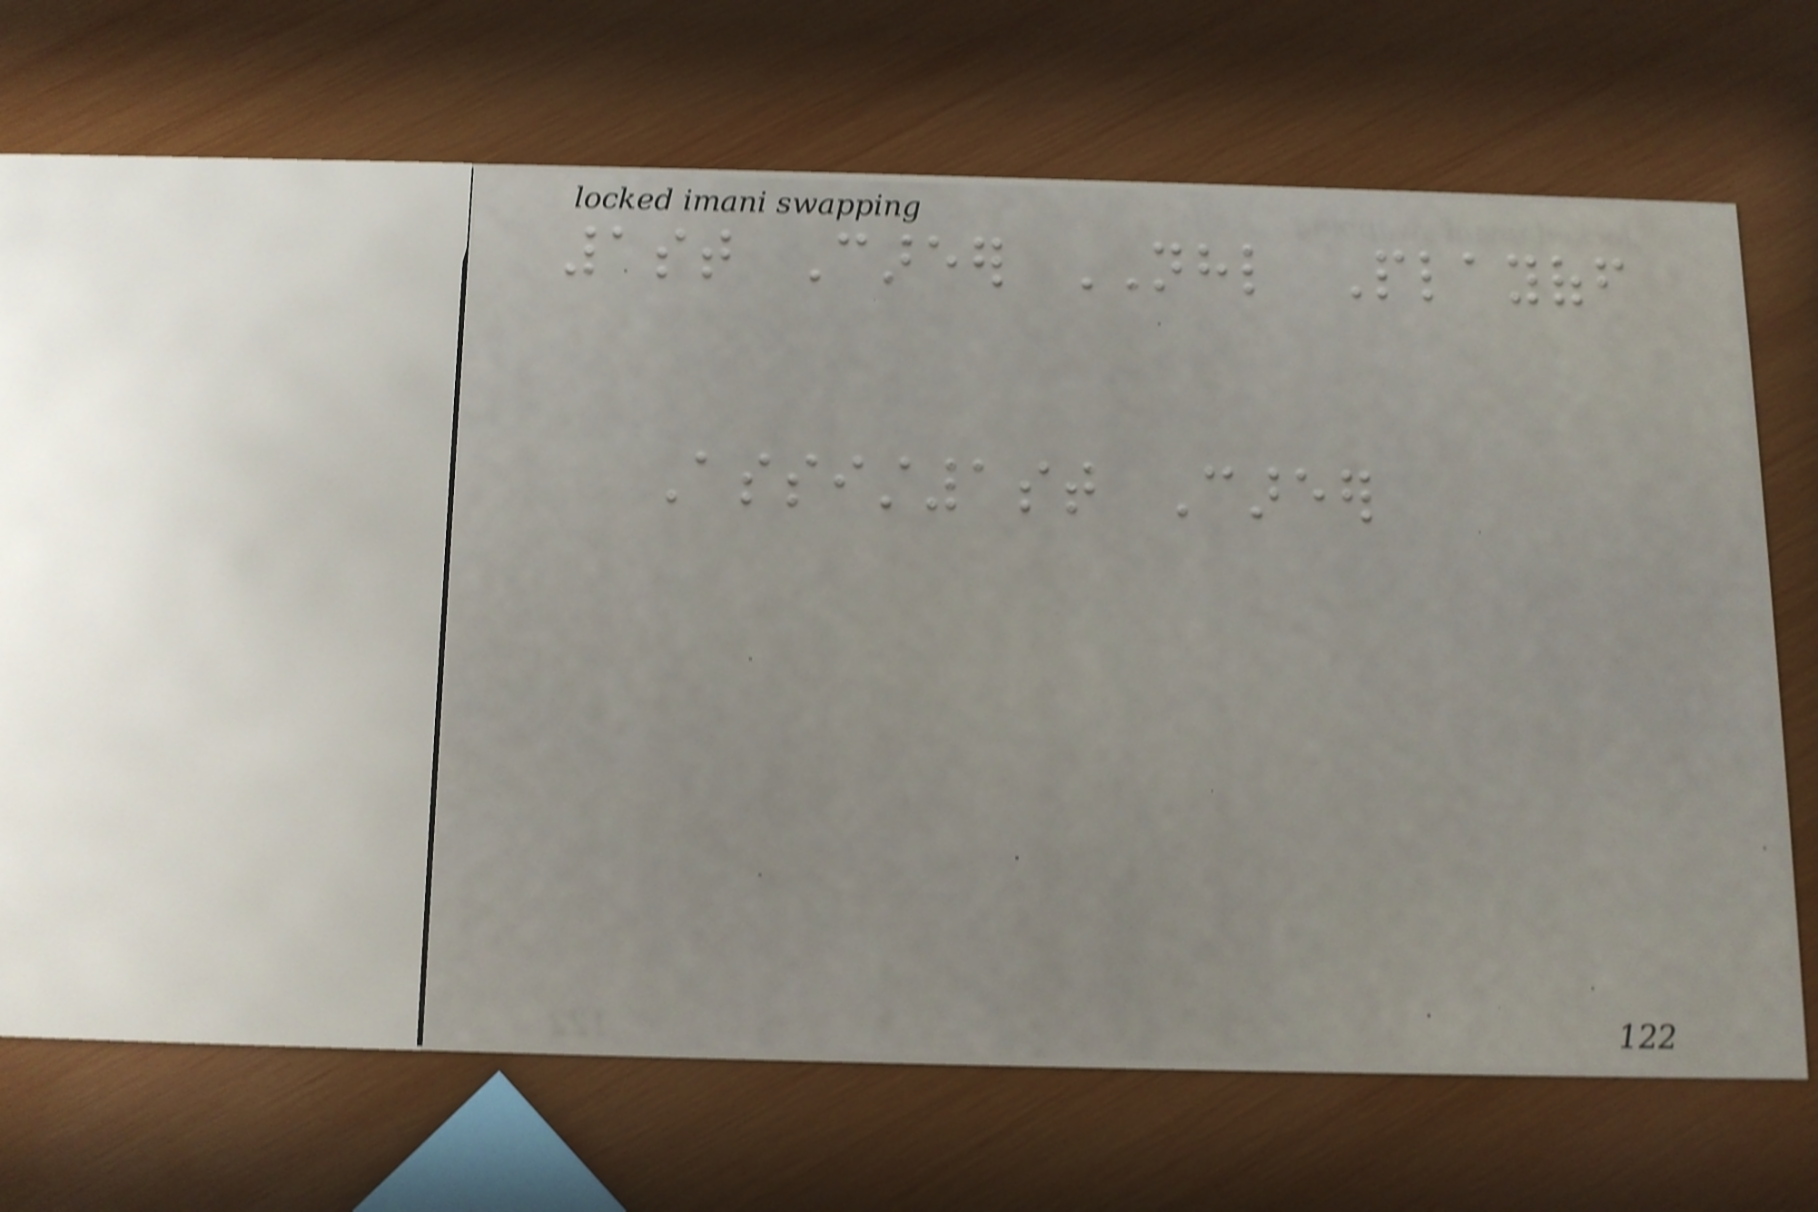1st Career NHL Playoff
Assist1st Career
